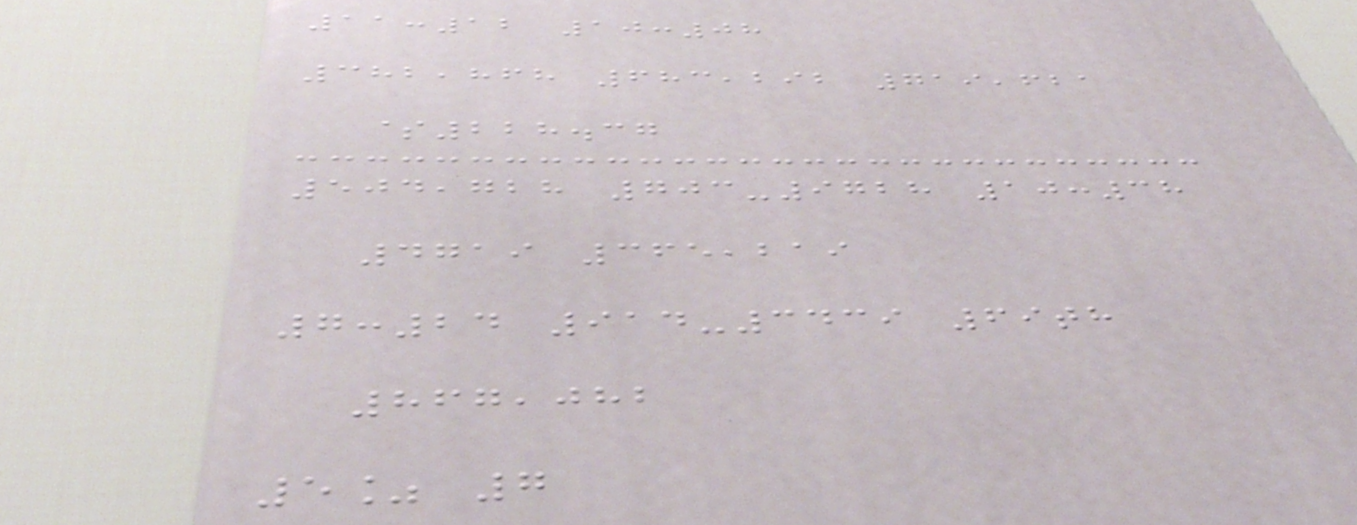11:12 10:08
382,868 683,292 719,621
$228.37
504,728 703-9728 10:38
4719 365,219
7:24 914-3439 69th
867,082
5% 7
